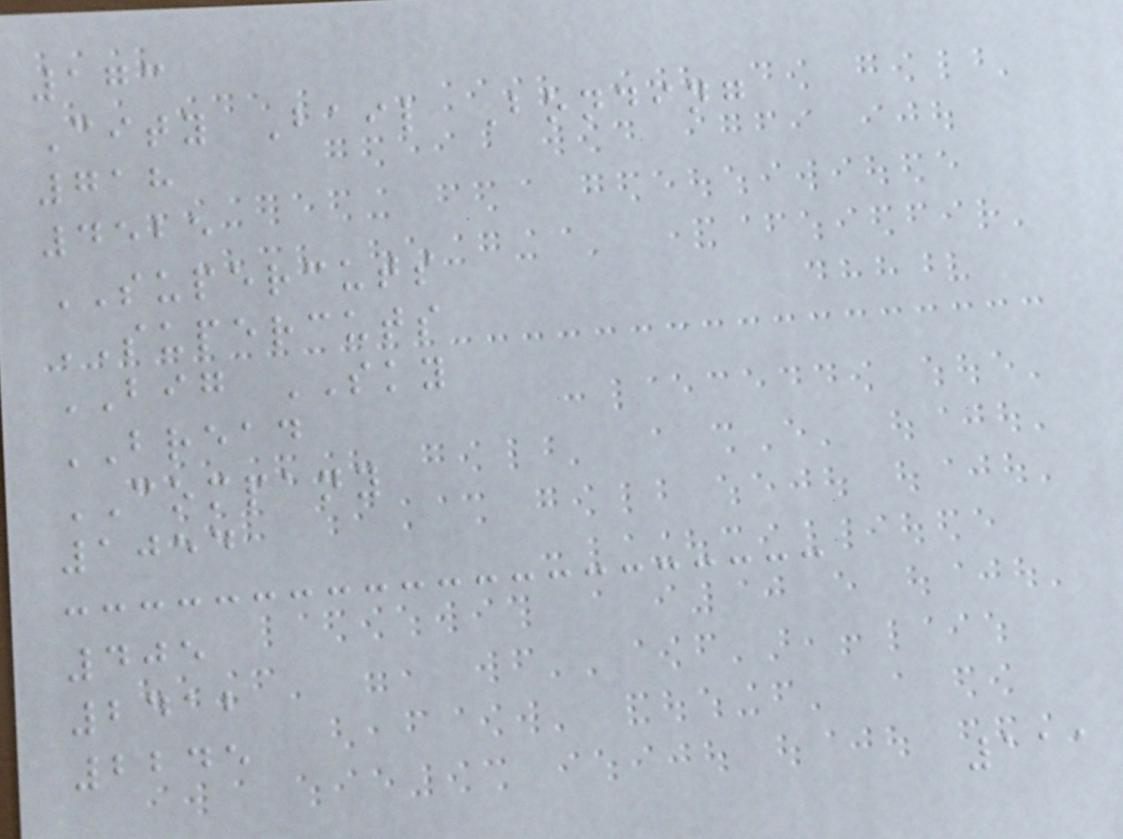173
City Bail Bonding
718
4525
SUPERCUTS
SUPERCUTS
BIG SKY
BREAD
COMPANY
1054
405
2412
2245
111
